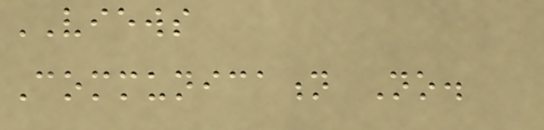VIEWS
Communication No.
